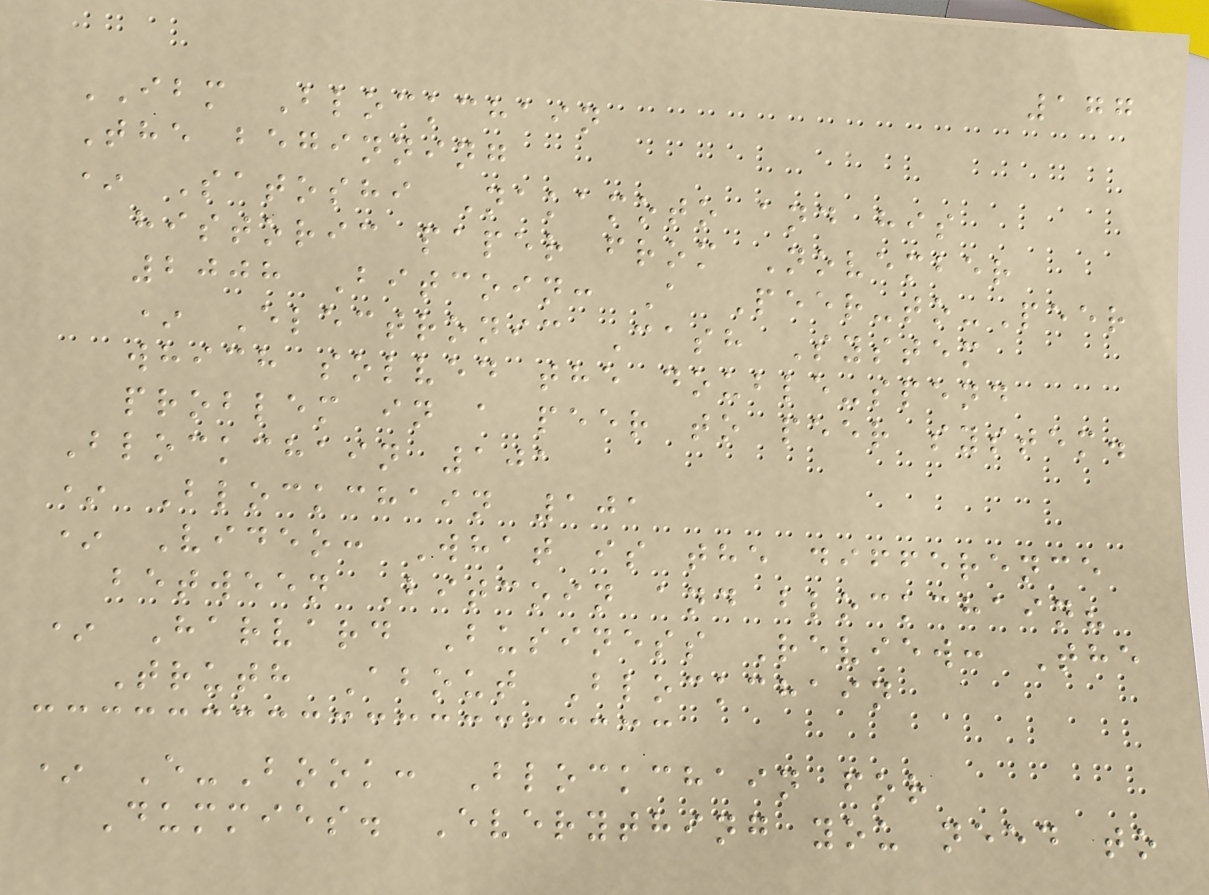177
IBM Blockchain
The beginning
* Satoshi Nakamoto and his
historic paper from November
2008 Bitcoin: A Peer-to-Peer
* Electronic Cash System
which solved the double-spend
problem in a peer to peer system.
Blockchain 101
* Blockchain 101
* Video: What is the difference
between Bitcoin and blockchain?
* Harvard Business Review: The
Truth About Blockchain
* E-Book: Blockchain for
Dummies. Everything you need to
